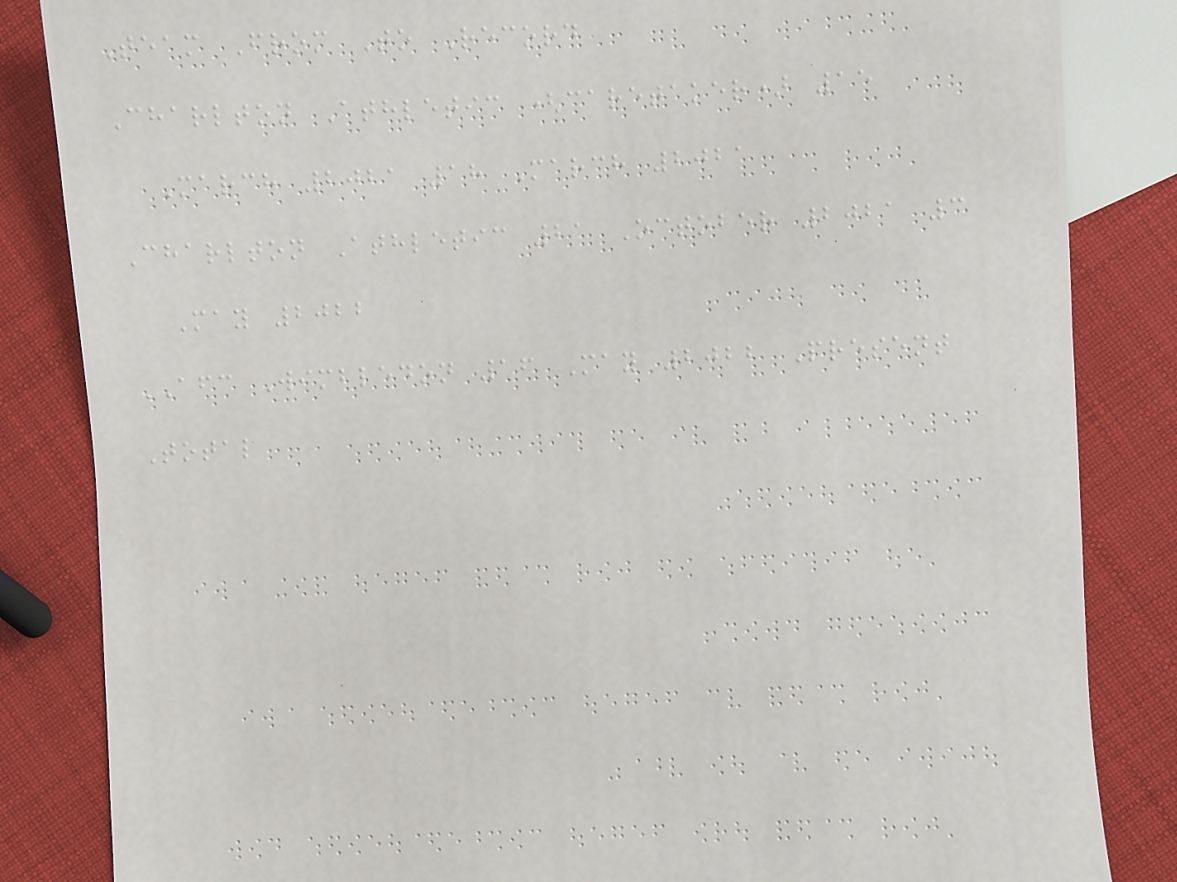Team From To Record
Charlton Athletic (caretaker) 15
March 2021 18 March 2021
Charlton Athletic 21 October 2021 3
May 2022
AFC Wimbledon 16 May 2022 Present
Total
